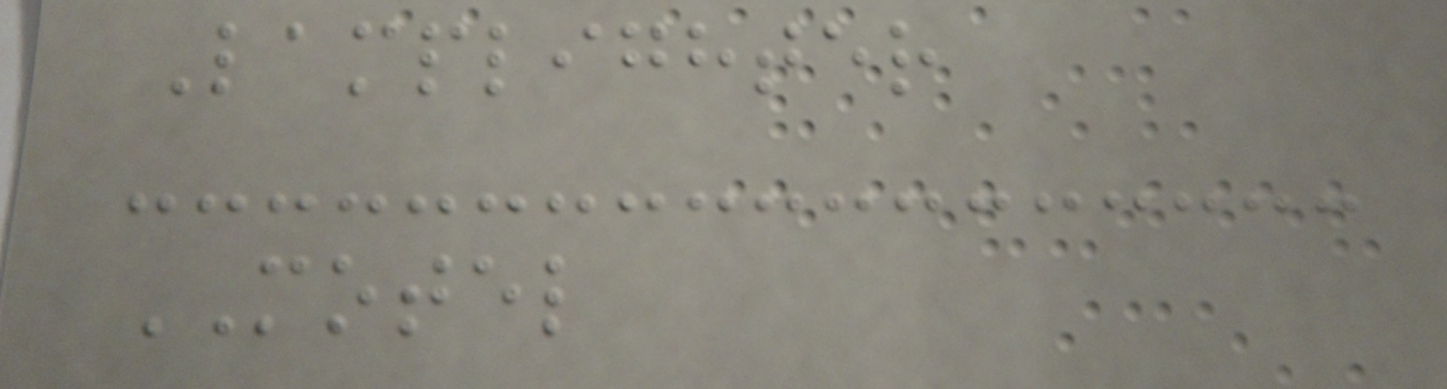Lamplighter
MOTEL
